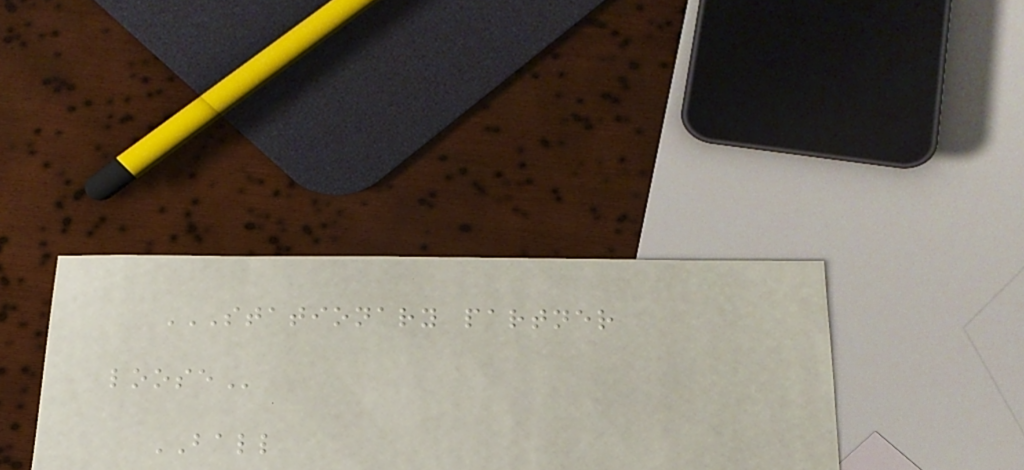STATIONARY PARTNER
LOOSE
BALL
